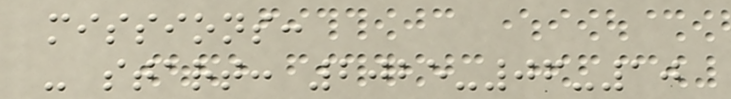missions:
- start: 2025-06-10
